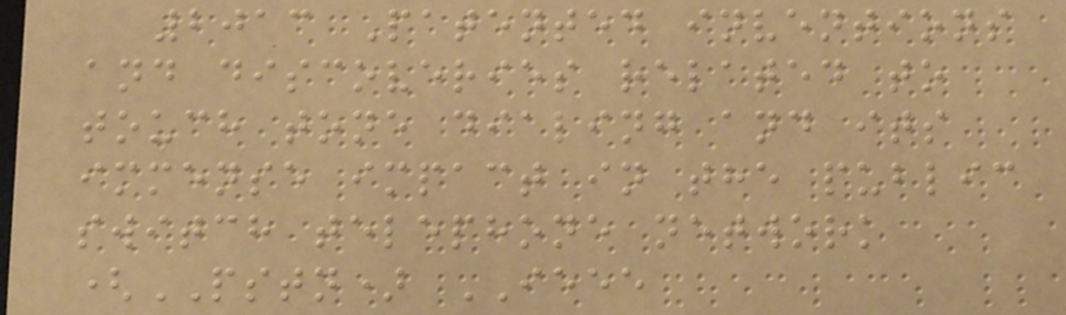2013 Patented inventions
and discoveries related to
touch tone dialing and its
immense impact in the public
switch telephone network
(PSTN) IEEE
